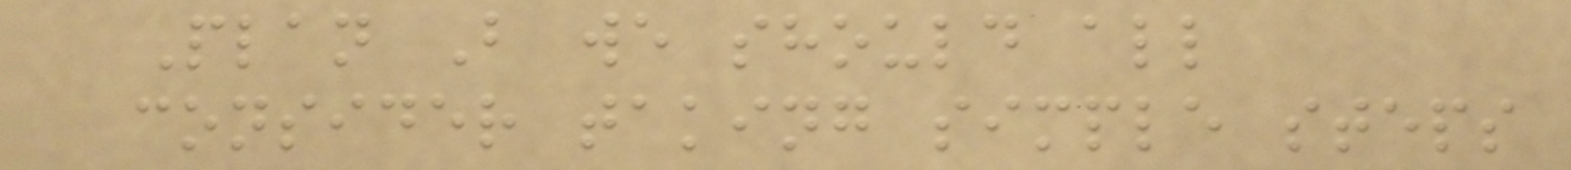Plan B we should all
consider taking simple steps
